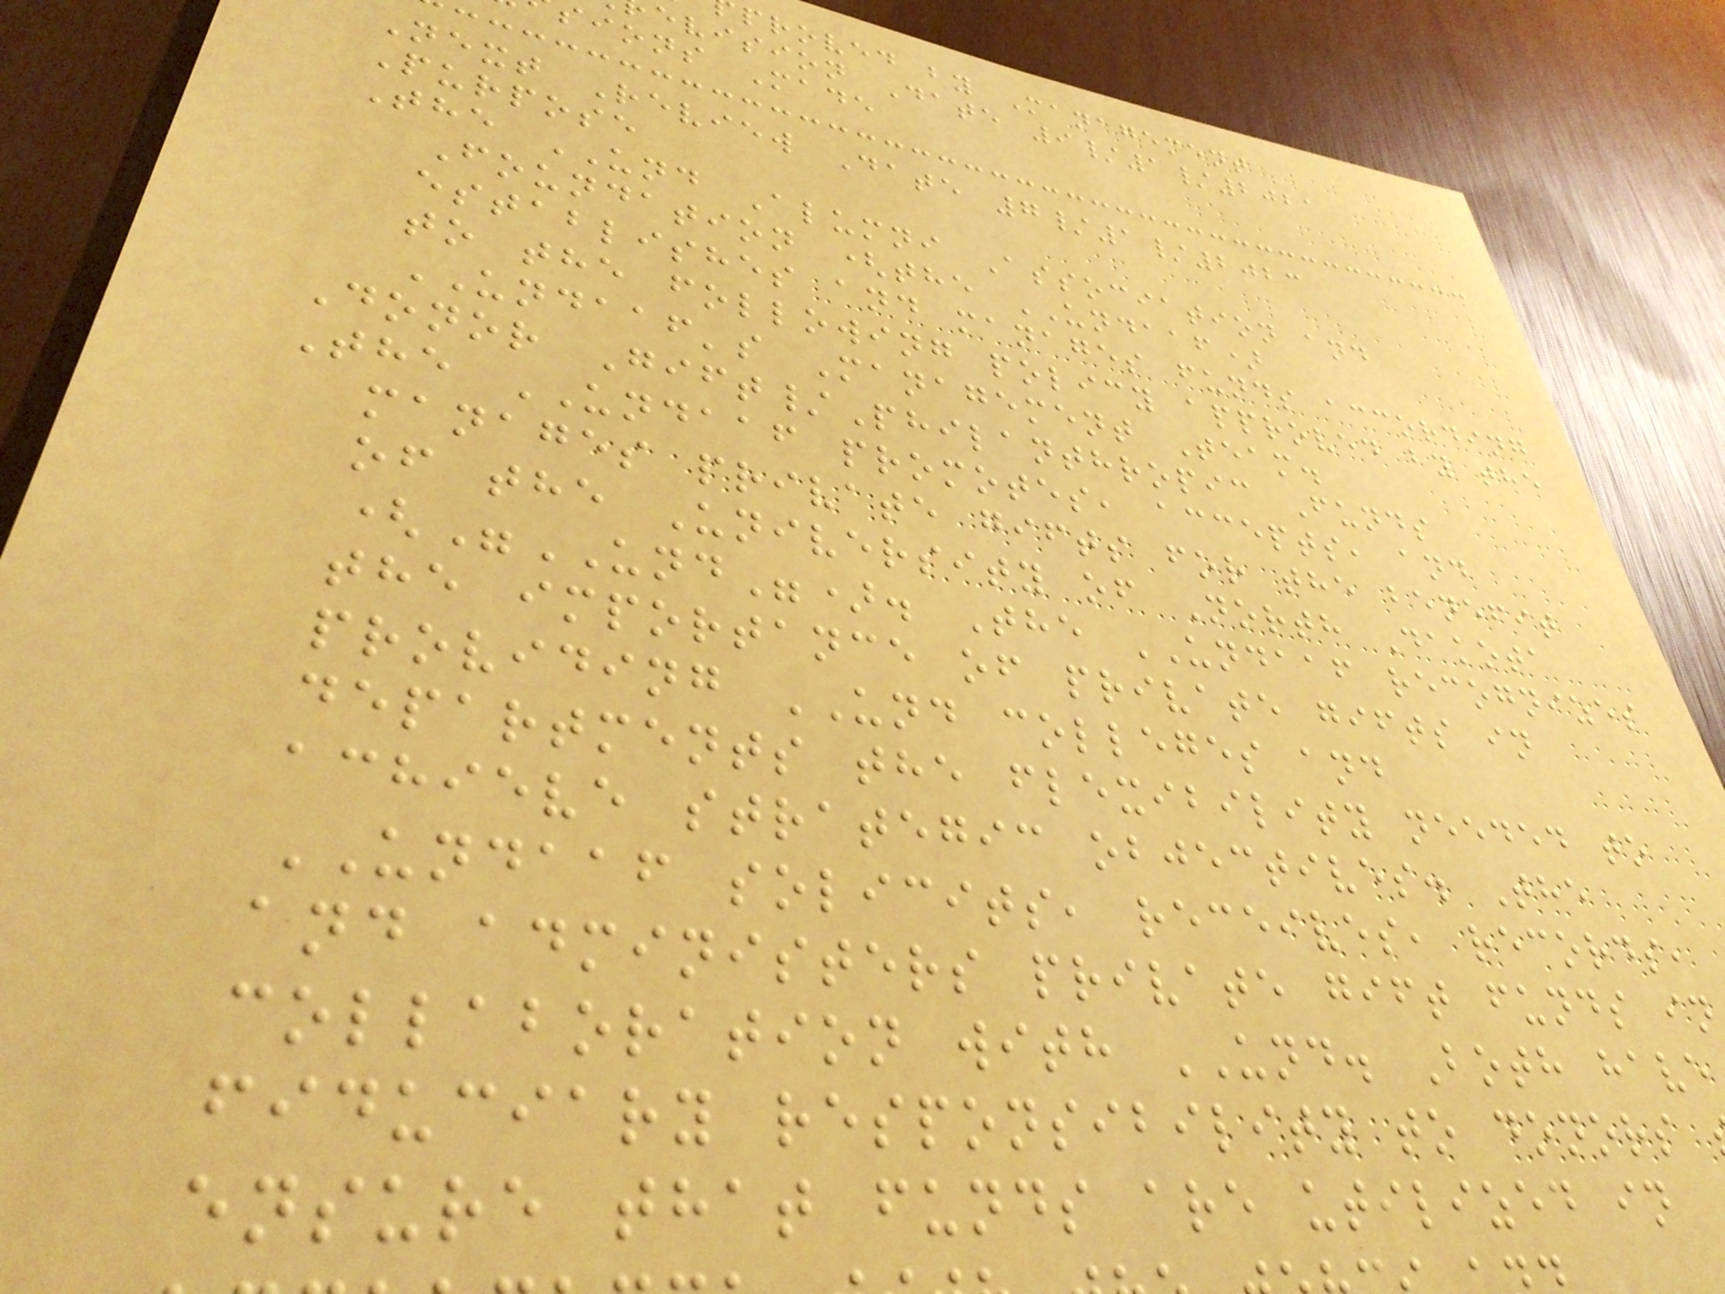proved by Management
evision Date 9/1/2021
sions Made
Next Review Date 7/1/2023
Purpose
The UND Alumni Association and
Foundation (the UNDAAF)
establishes and manages funds according
to the following policy approved by the
UNDAAF's Management Team.
Donor Gift/Philanthropic Funds
The UNDAAF promotes, accepts, and
manages private gifts for the benefit
of the University of North Dakota
("UND"). The UNDAAF recognizes
the importance of private gifts in
providing UND colleges and
departments the flexibility needed to
achieve strategic objectives. The
UNDAAF solicits, receives, records,
and administers private gift funds in
collaboration with UND. Both have
fiduciary responsibility to donors
ensure that funds are utilized in
